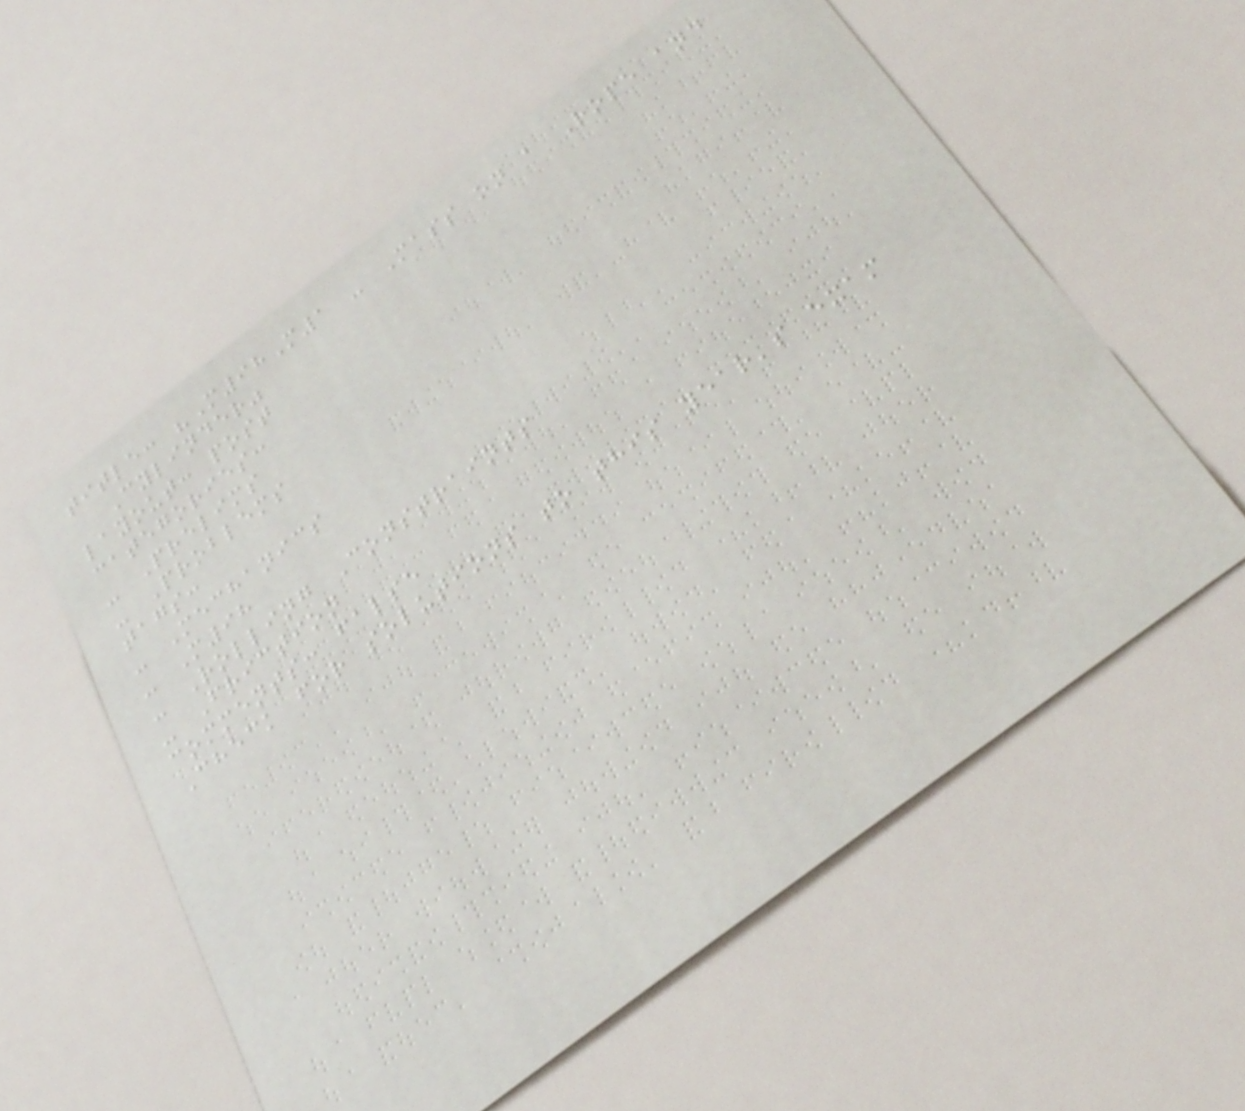title: "M98M1 - Mass on a Rope and
Cylinder"
layout: post
categories:
- Prelims
- Problems
tags:
- Mechanics
- M98
- Rolling Constraints
- Friction
comments: false
Check for solutions to this year's exam
